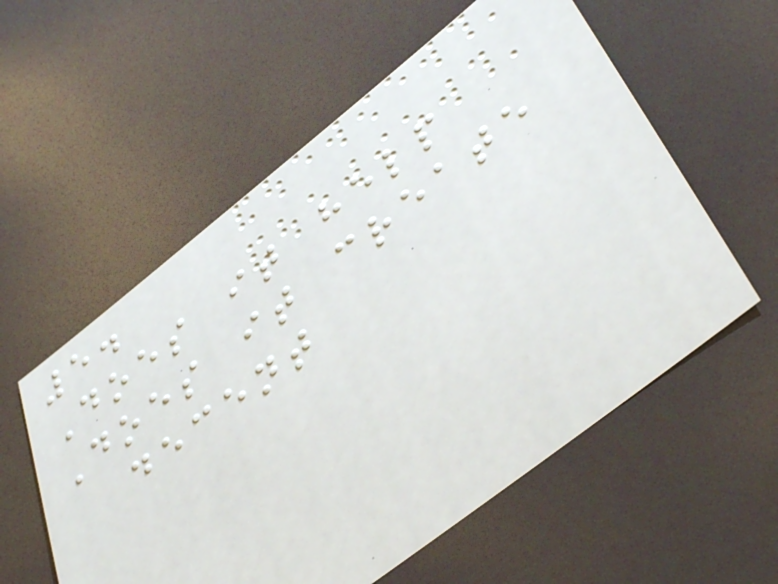5.
Does it help
Does it create
decent
